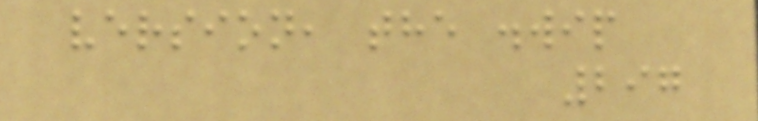version, the .wip
297
